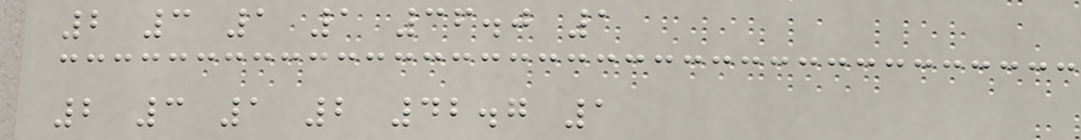2 3 1 1 36.0 1
2 3 1 2 42.7 1
